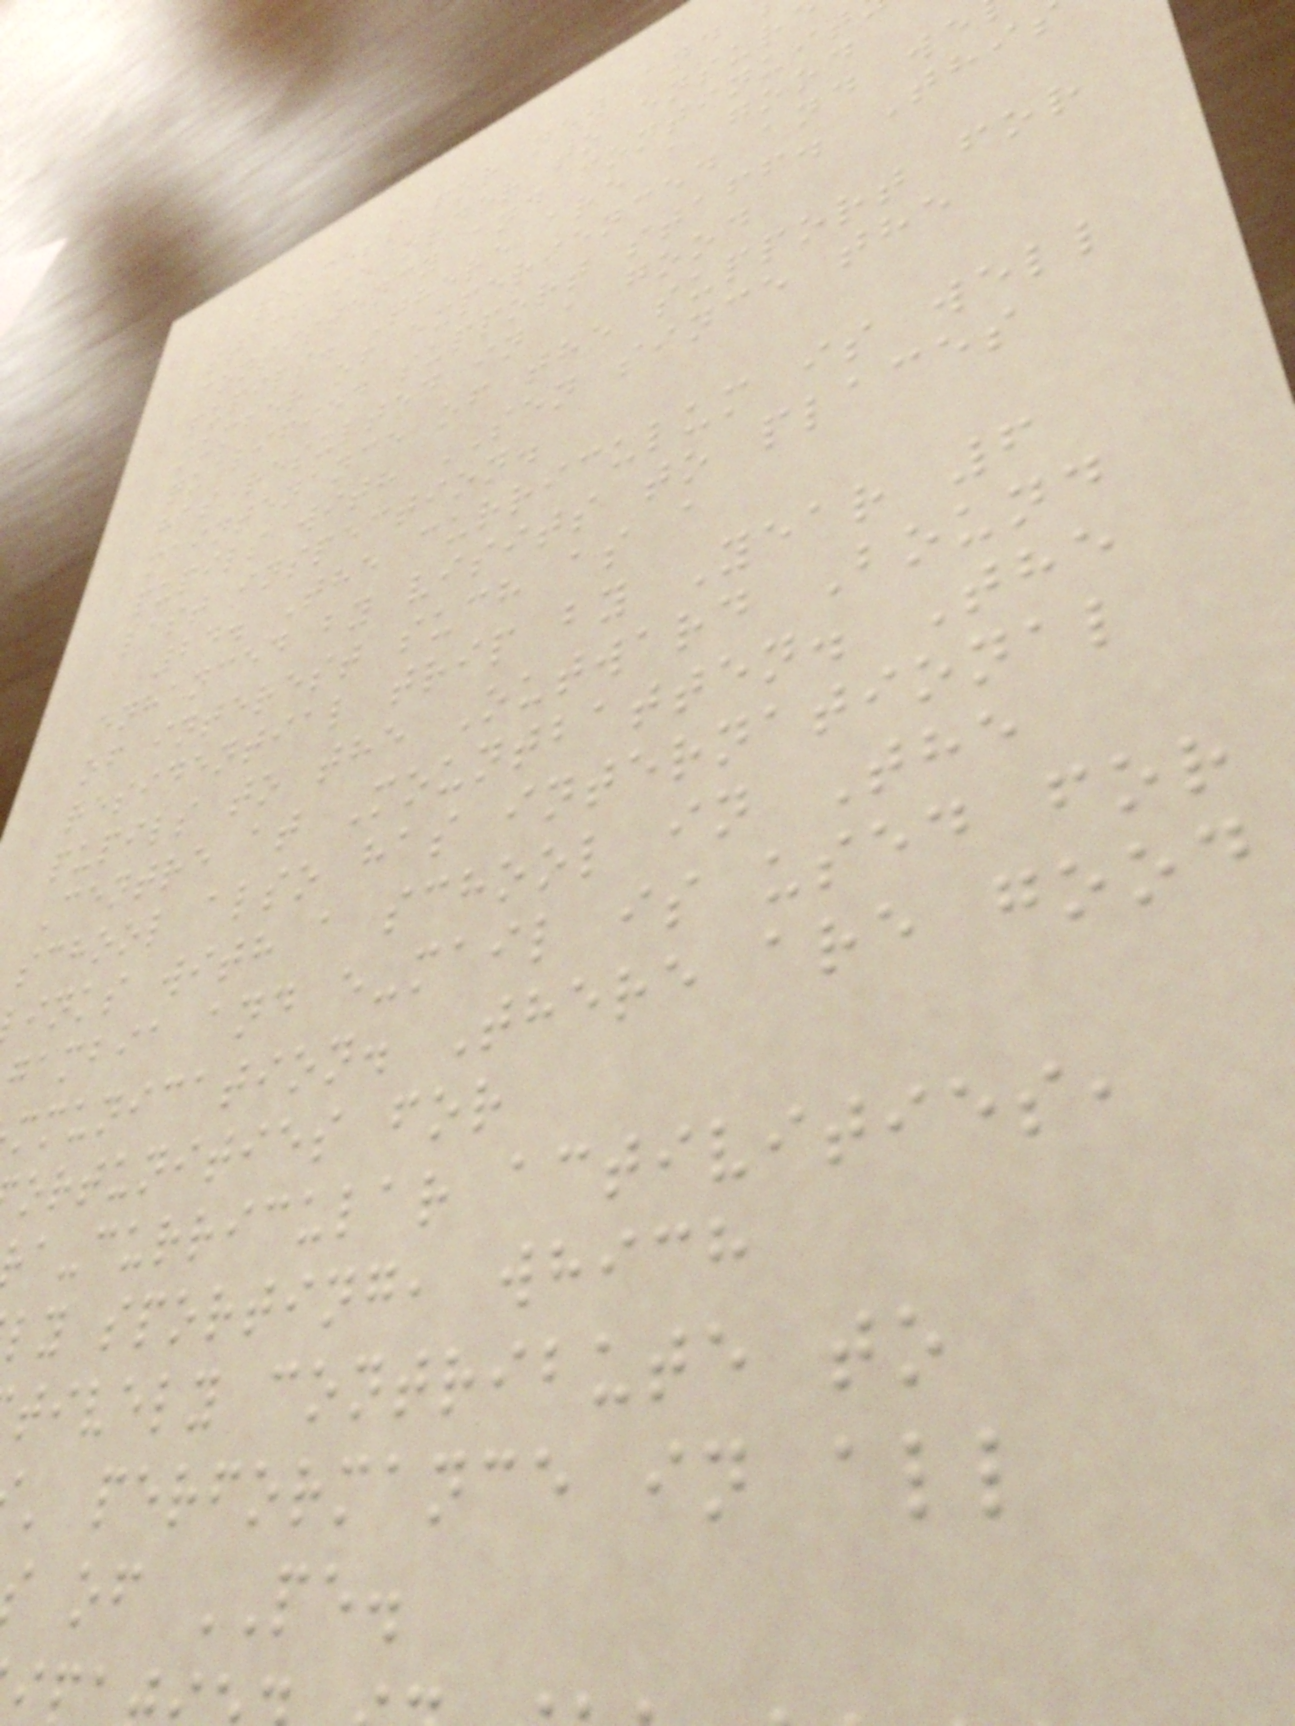process for new and
staff in order to ensur
consistency and continuit
pupils. There are a good
number of experienced and we
qualified support staff. Thi
has resulted in a good
maintenance of the support for
pupils with SEN since the
last inspection.
24. The curriculum is well
enhanced by visits to places
of interest such as a
residential trip by Year 6
pupils to the Outward Bound
Centre at Mountbatten. The
school also has international
inks with a school in The
gambia and e-mail is used for
mmunication. There are good
ortunities for
a-curricular activities,
ly sporting, which
tively contribute to
' performance in all
of PE.
